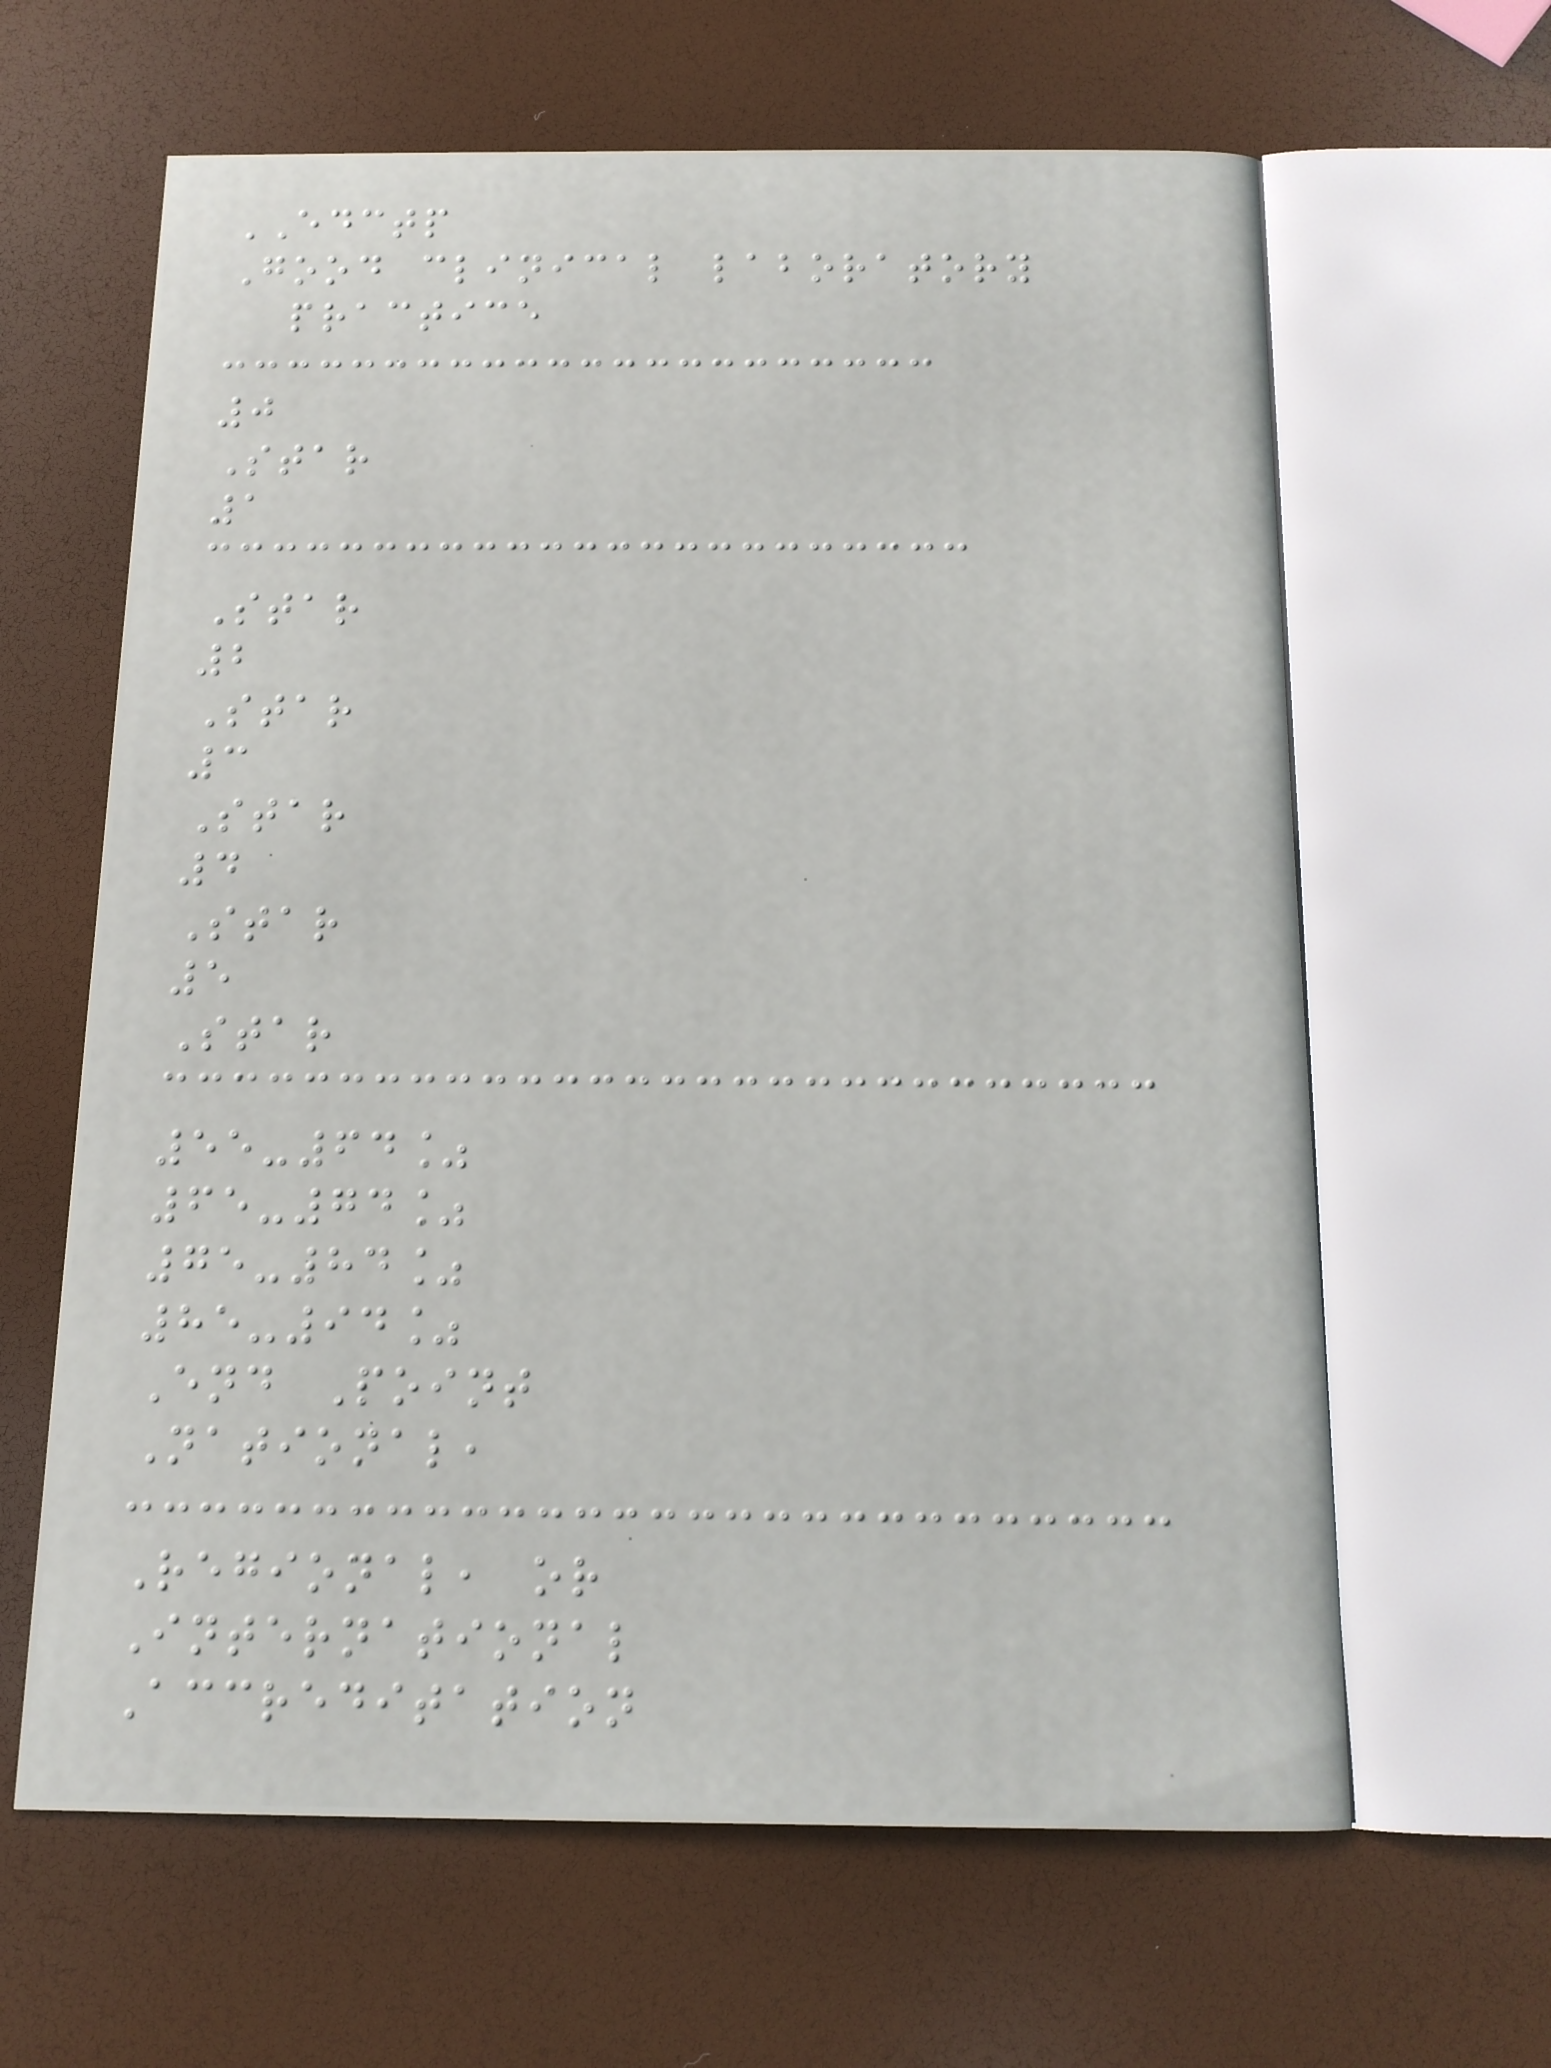EDCTP
Good clinical laboratory
practice
0
Star
1
Star
2
Star
3
Star
4
Star
5
Star
55-64%
65-74%
75-84%
85-94%
End Point
National,
Regional, or
International
Accreditation
